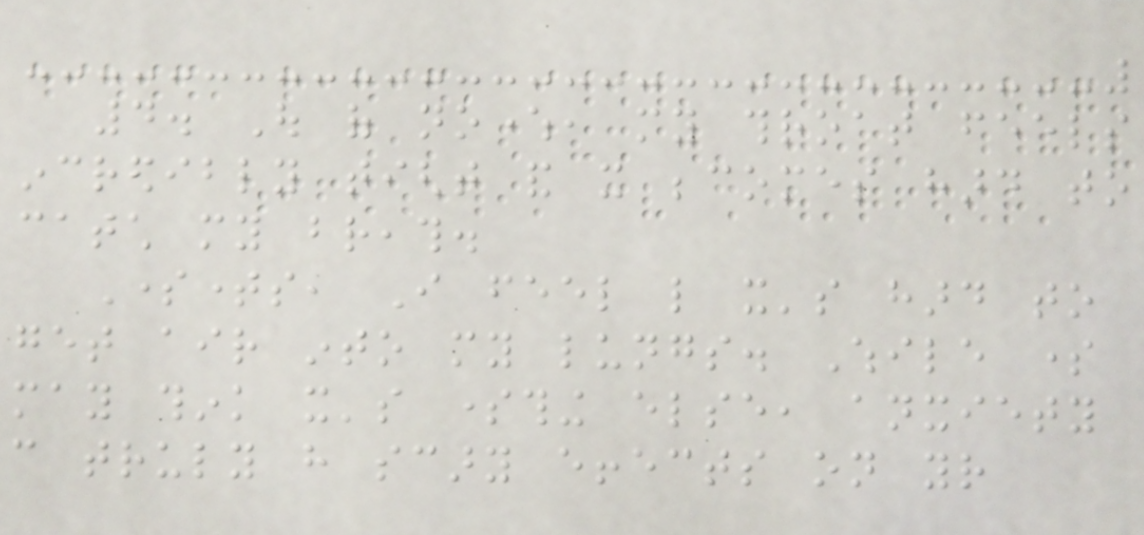4. Out of nowhere, my throat feels
incredibly tight and it becomes hard to
catch my breath.
Sometimes, I feel like it's hard to
get air into my lungs. While some
may think it's something else, anxiety
can truly have scary effects on your
